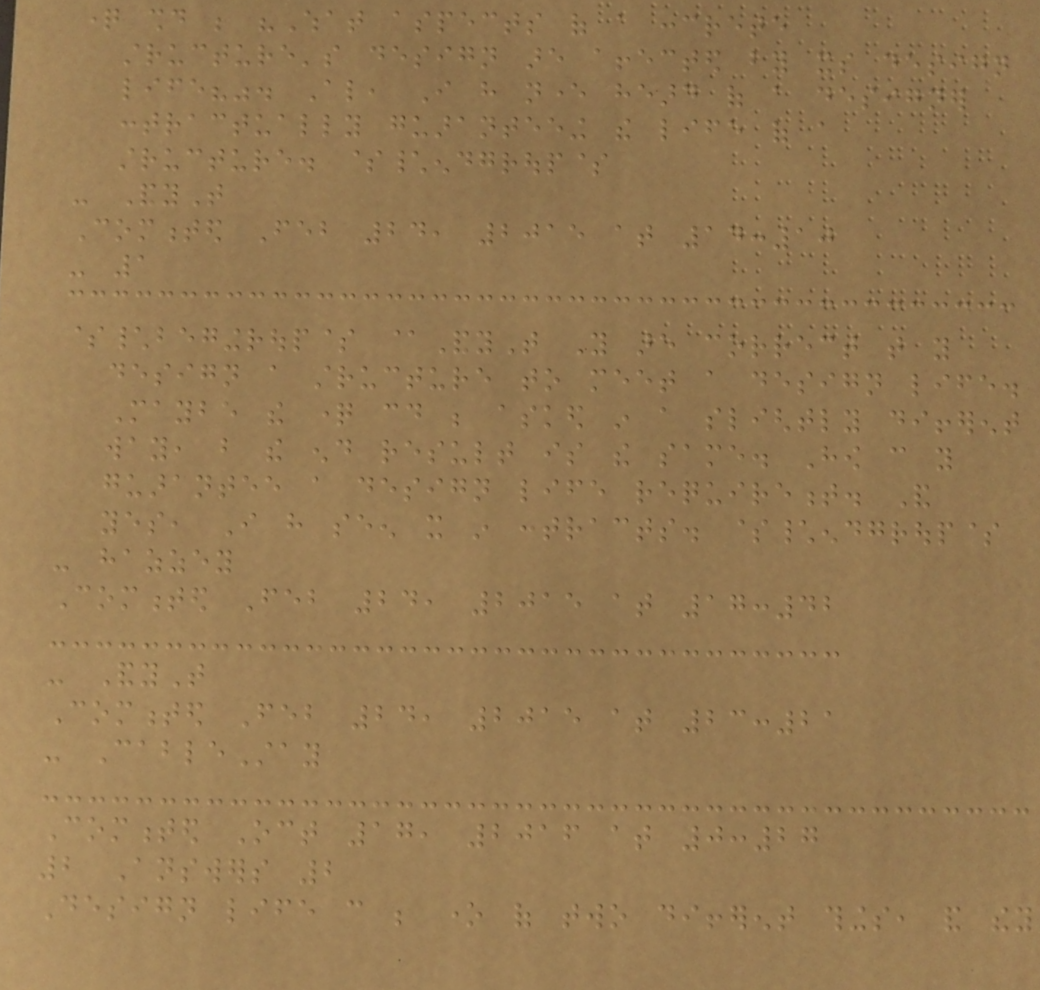question should be "What aspects of a concrete
structure's design are affected by its design
life?". Also, I have never heard of a designer
contractually guaranteeing the life of a
structure. $\endgroup$
- AndyT
Commented Feb 24, 2015 at 14:10
- 1
$\begingroup$ @AndyT You are correct that you
design a structure to meet a design life.
Maybe the question could be asked in a slightly different
way, but the end result is the same. How can you
guarantee a design life requirement. And
yes, I have seen it in contracts. $\endgroup$
- hazzey
Commented Feb 24, 2015 at 17:42
- AndyT
Commented Feb 24, 2015 at 23:21
- CableStay
Commented Oct 17, 2016 at 0:27
2 Answers 2
Design life can be one of two different things, and they
